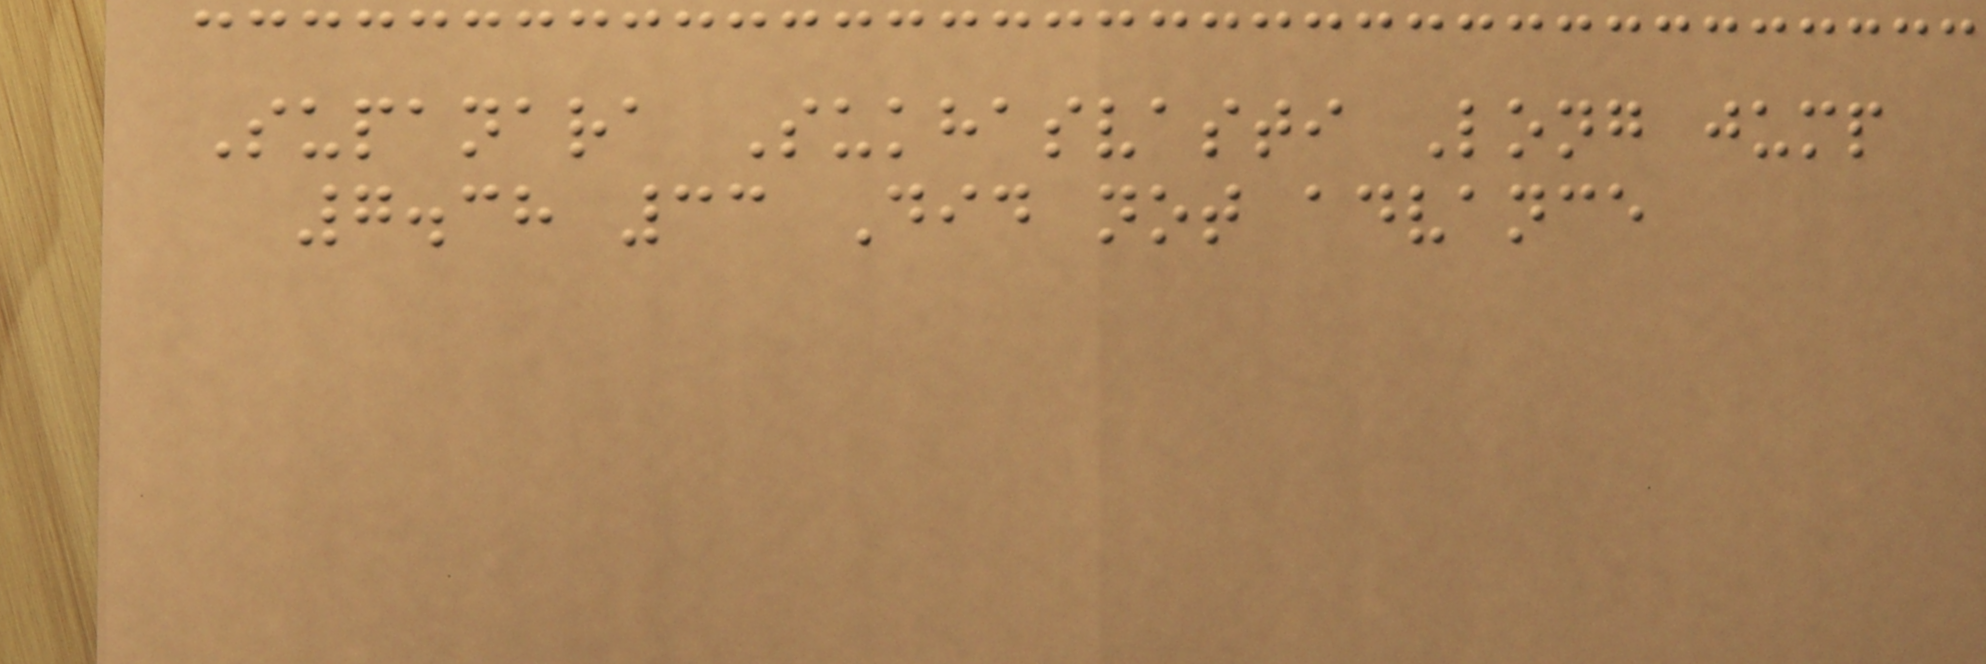Supanara Sukhasvasti Long jump
7.38 33 Did not advance
